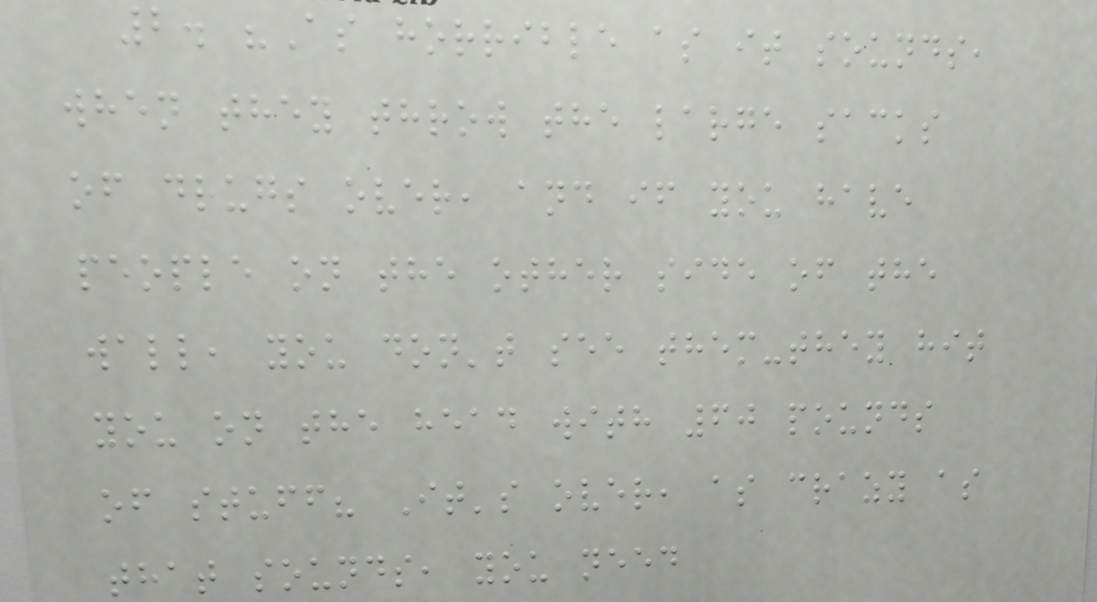2. "As horrible as it sounds,
when they throw the large sacks
of drugs over, and if you have
people on the other side of the
wall, you don't see them-they hit
you on the head with 60 pounds
of stuff? It's over, as crazy as
that sounds, you need
